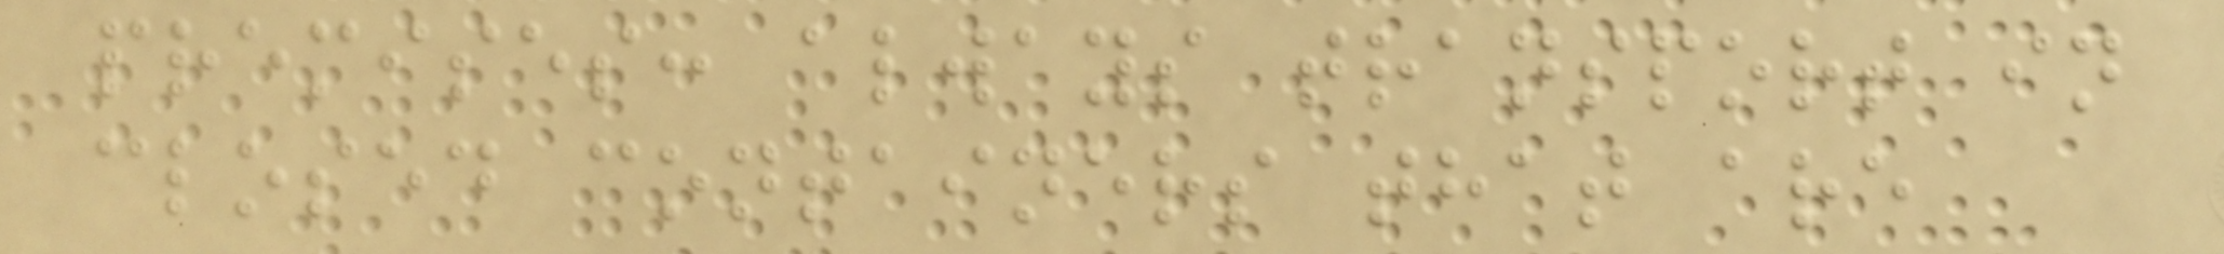premises: always transport in
closed containers that are
